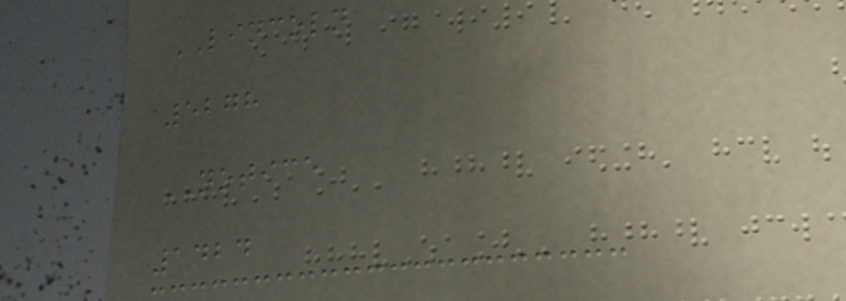LINCOLN
5278
NOTICE
1424
